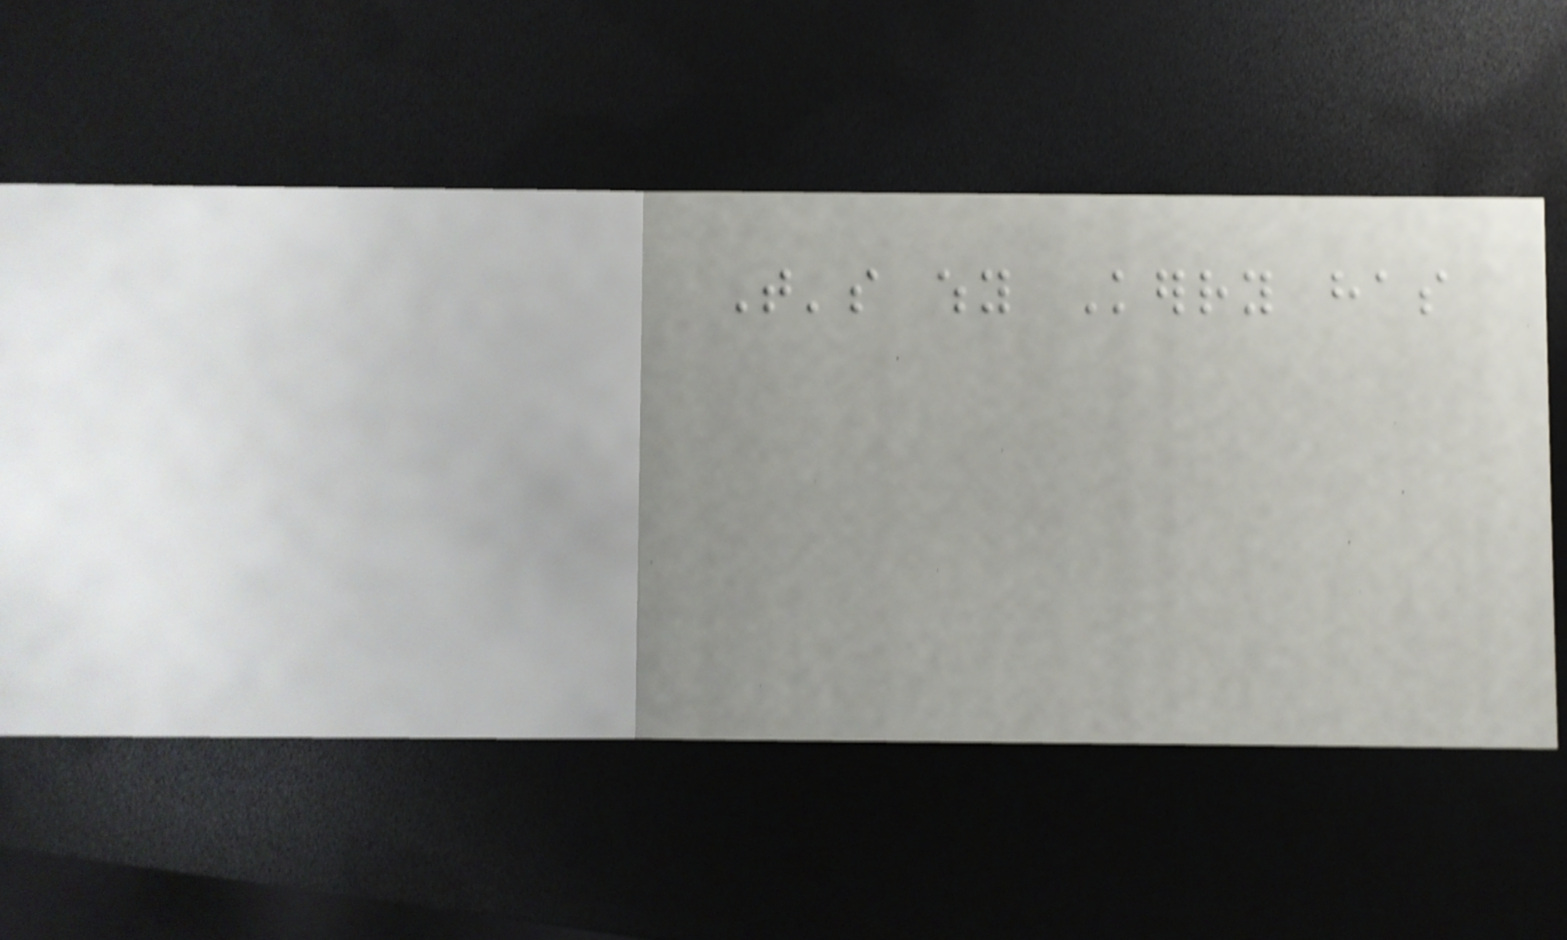That's why Kerry has
